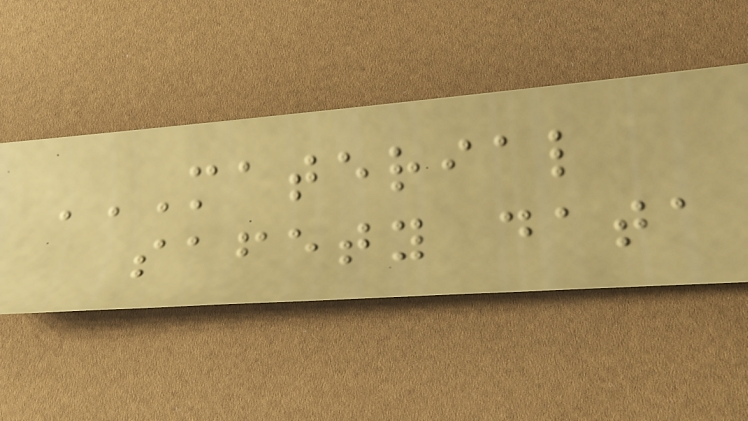MATERIAL
SAFETY DATA
